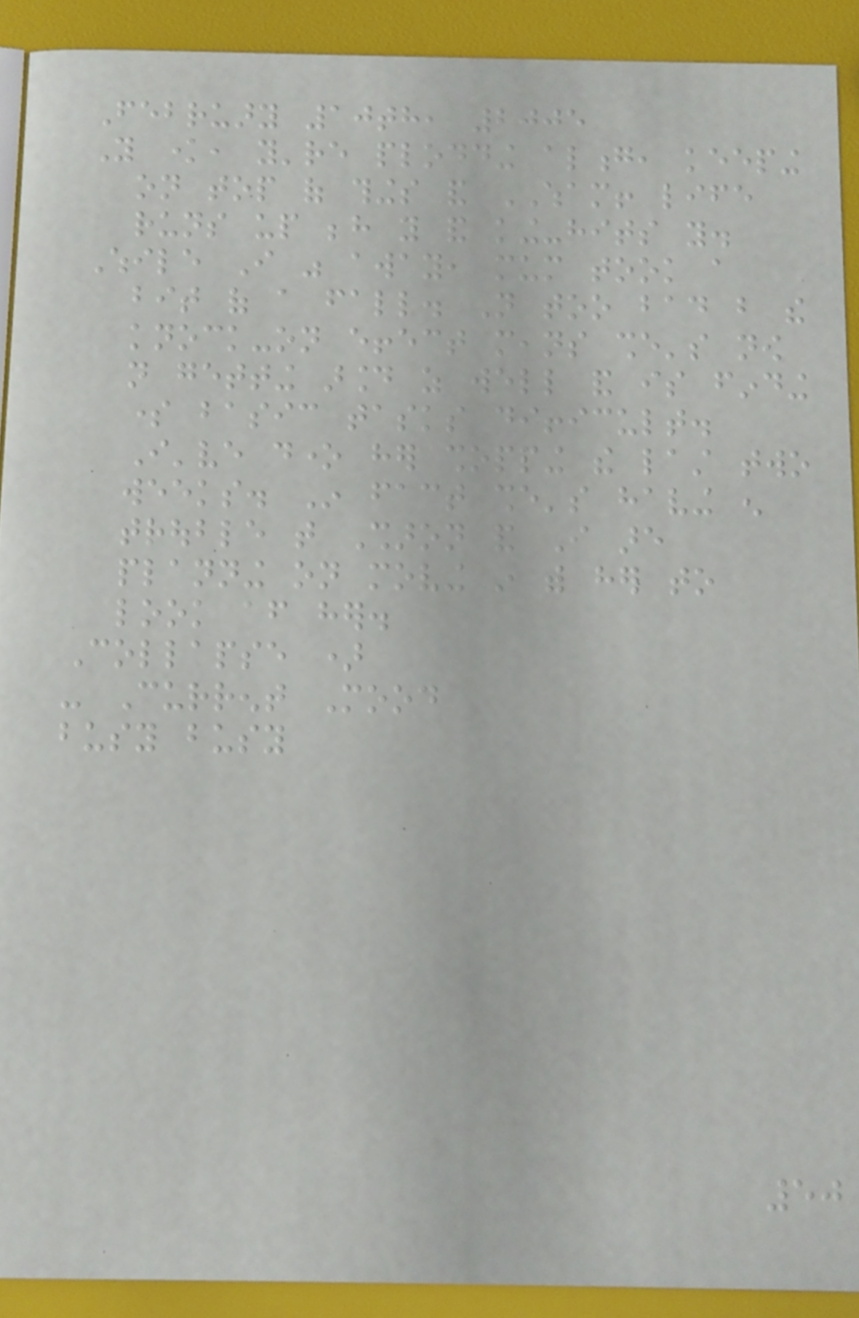February 10th, 2005
You know, you're plodding along, keeping
on top of things and WHAM! life
runs up behind you and king-hits you.
While I was away, mum took a
bit of a fall. Not too bad but the
knock-on effect means she's now
not getting around as well and is finding
some basic tasks difficult.
I've done her shopping the last two
weeks. In fact she's having enough
trouble that Sharon and I are
planning on moving in with her to
look after her.
Collapse )
- Current Mood
busy busy
50
